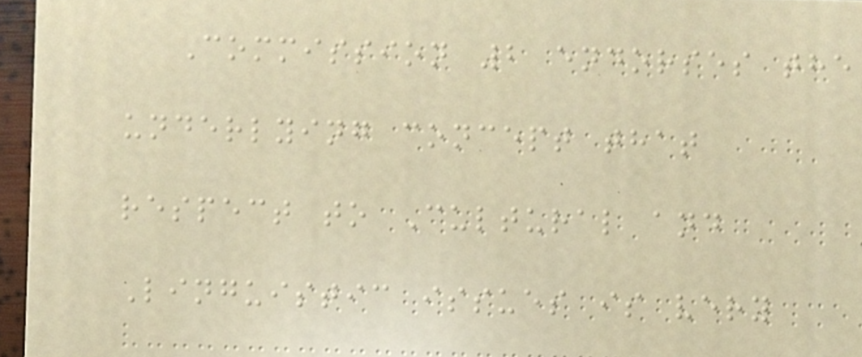Commission 2 endorses the
underlying concept that
respect to Cultural and
Linguistic issues is very
